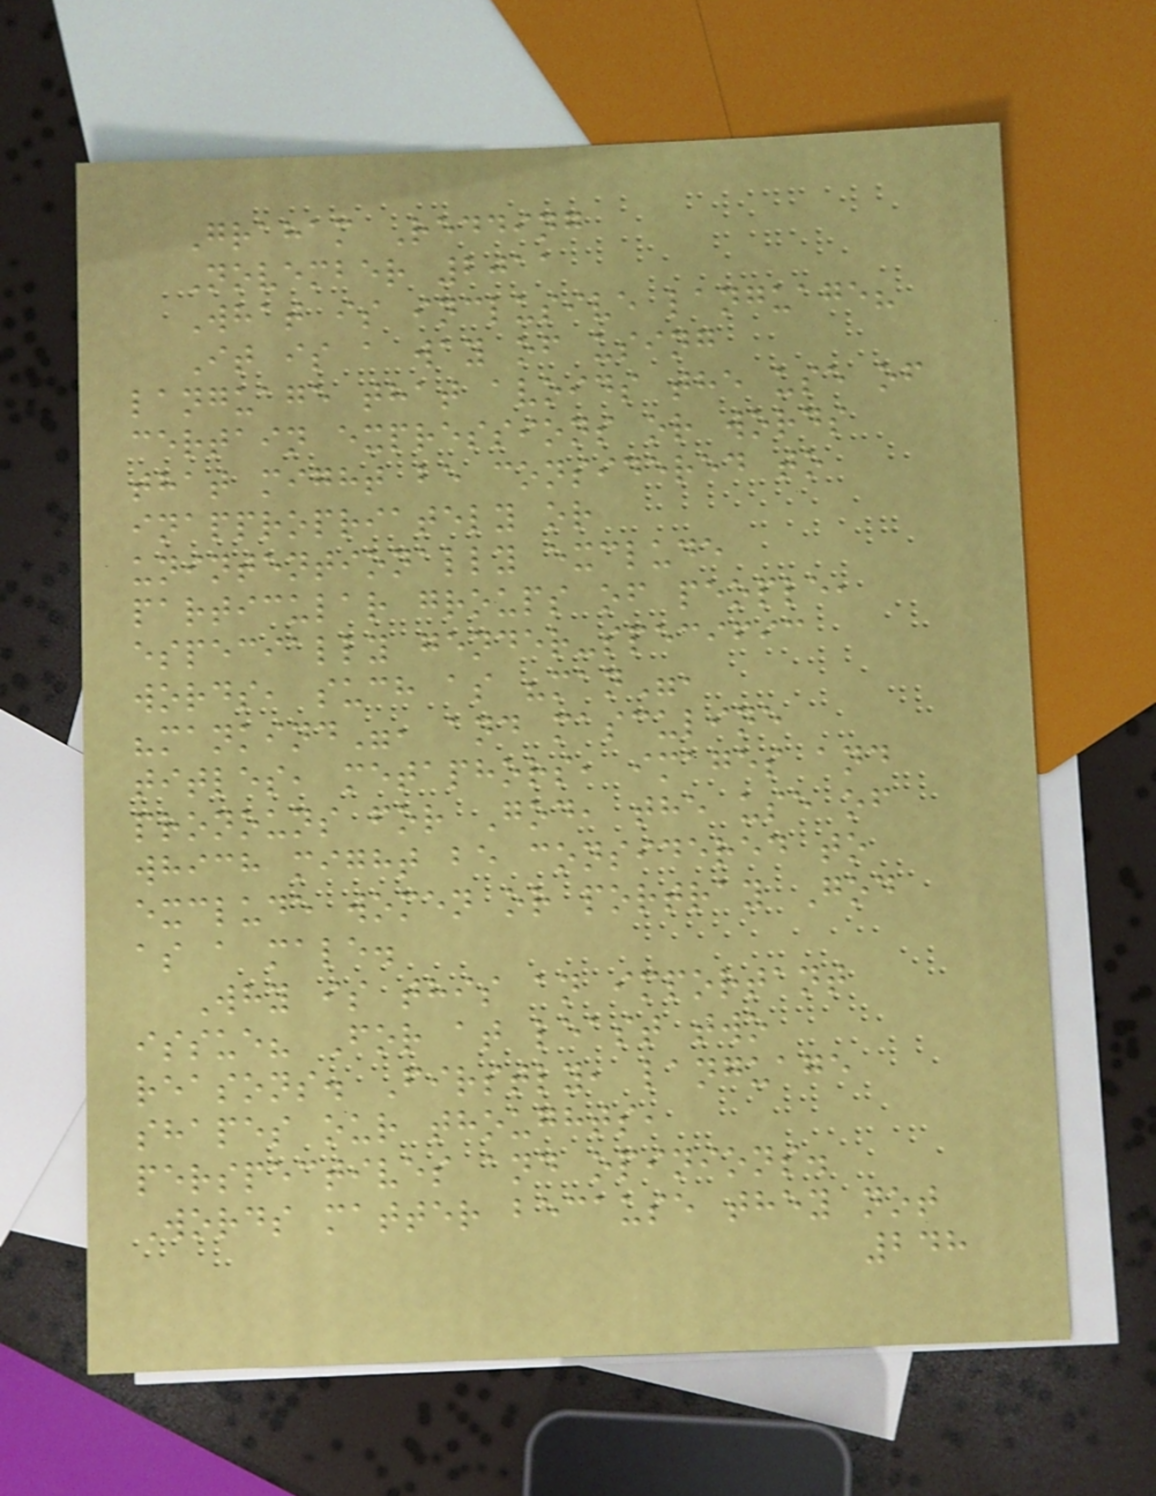Graham Redding
November 2011
What is inclusive language?
It is a way of using
language that avoids the use of
certain expressions or words
that might be considered to
inappropriately or
unintentionally exclude
particular groups of people,
especially gender-specific
words, such as "man",
"mankind", and masculine
titles, metaphors, images and
pronouns for God, the use of
which might be considered to
exclude women or portray God
as a male.
Why is this an important
issue? For at least two
reasons. Firstly, language
shapes our thoughts,
perspectives and opinions.
Words matter because they not
248
